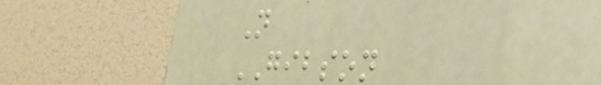N
GIBSON
